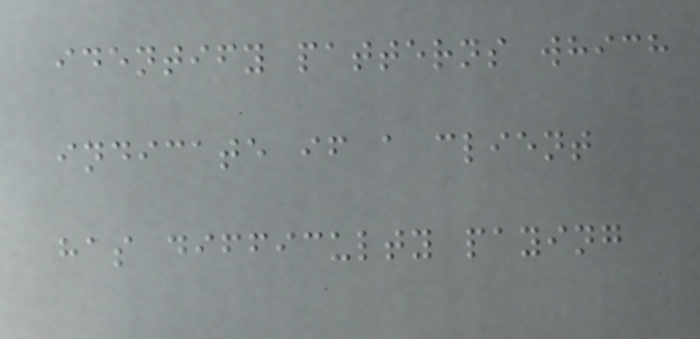identify patterns which
indicate if a client
has difficulty paying
